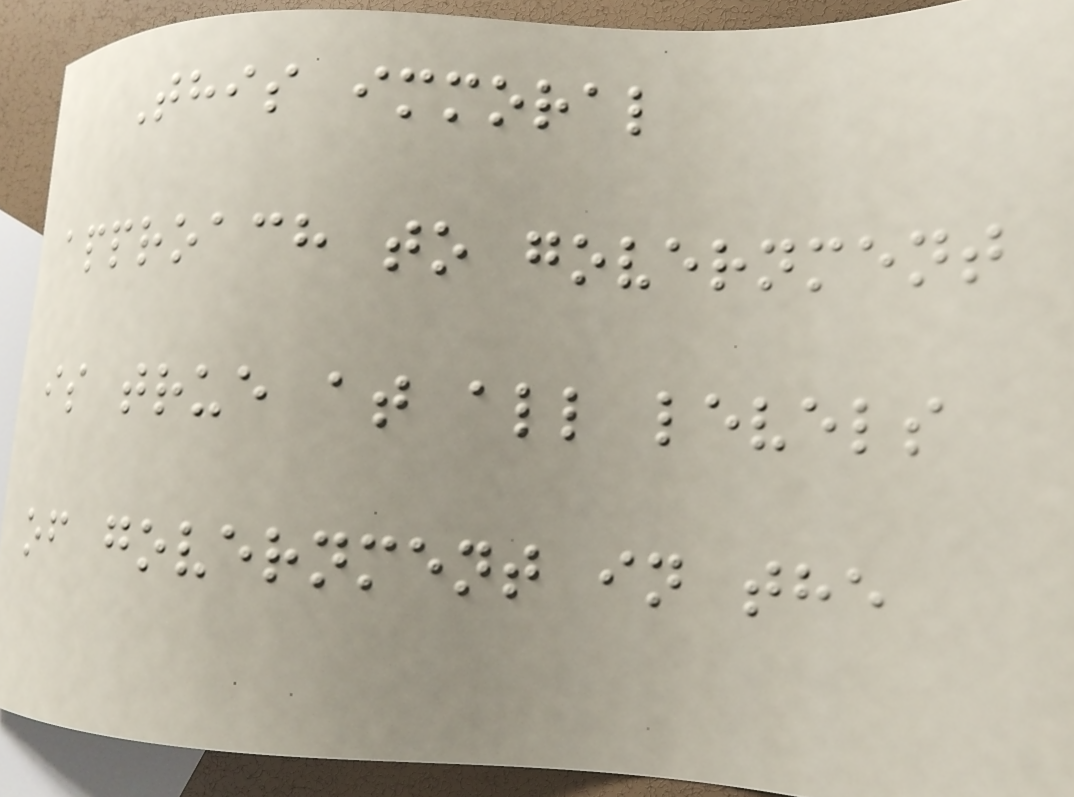This immoral
approach to government
is true at all levels
of government in the
